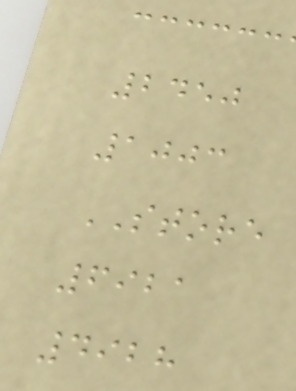2450
1003
STORE
6921
4928
